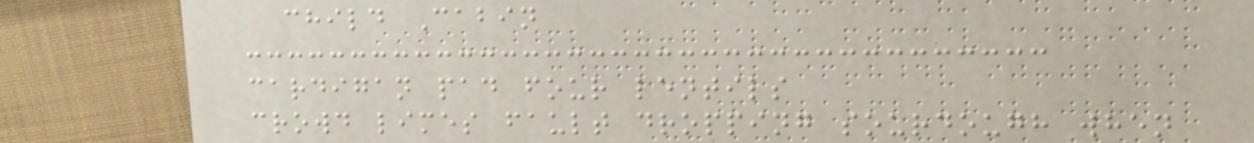child Cabin
cardigan pad four lentils
crowd limes fault dropping sourdough when
